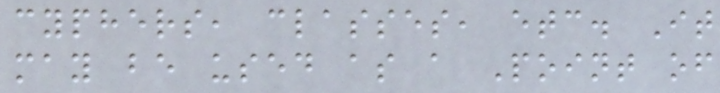cyphers, classes, etc. It
may be used as a Point of
